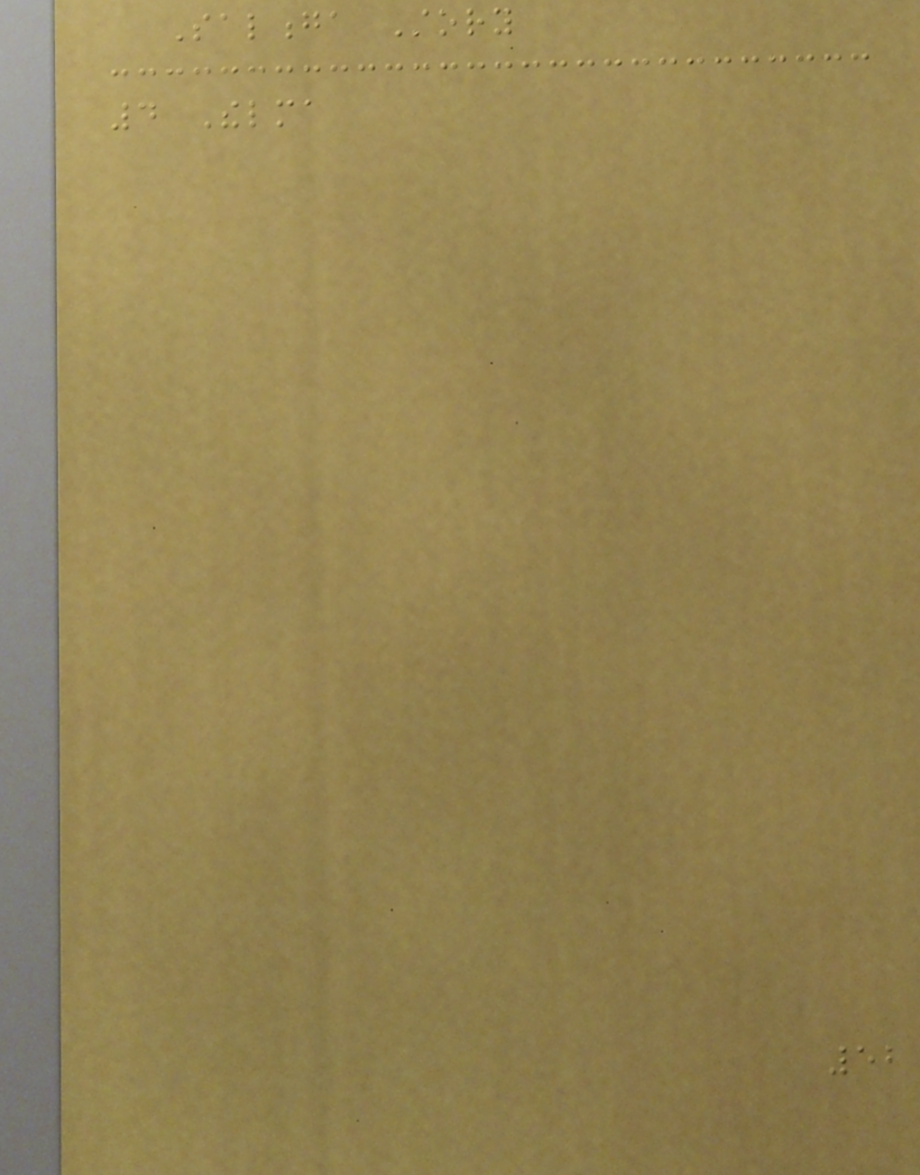Salonga Story
4 Thelma
52
